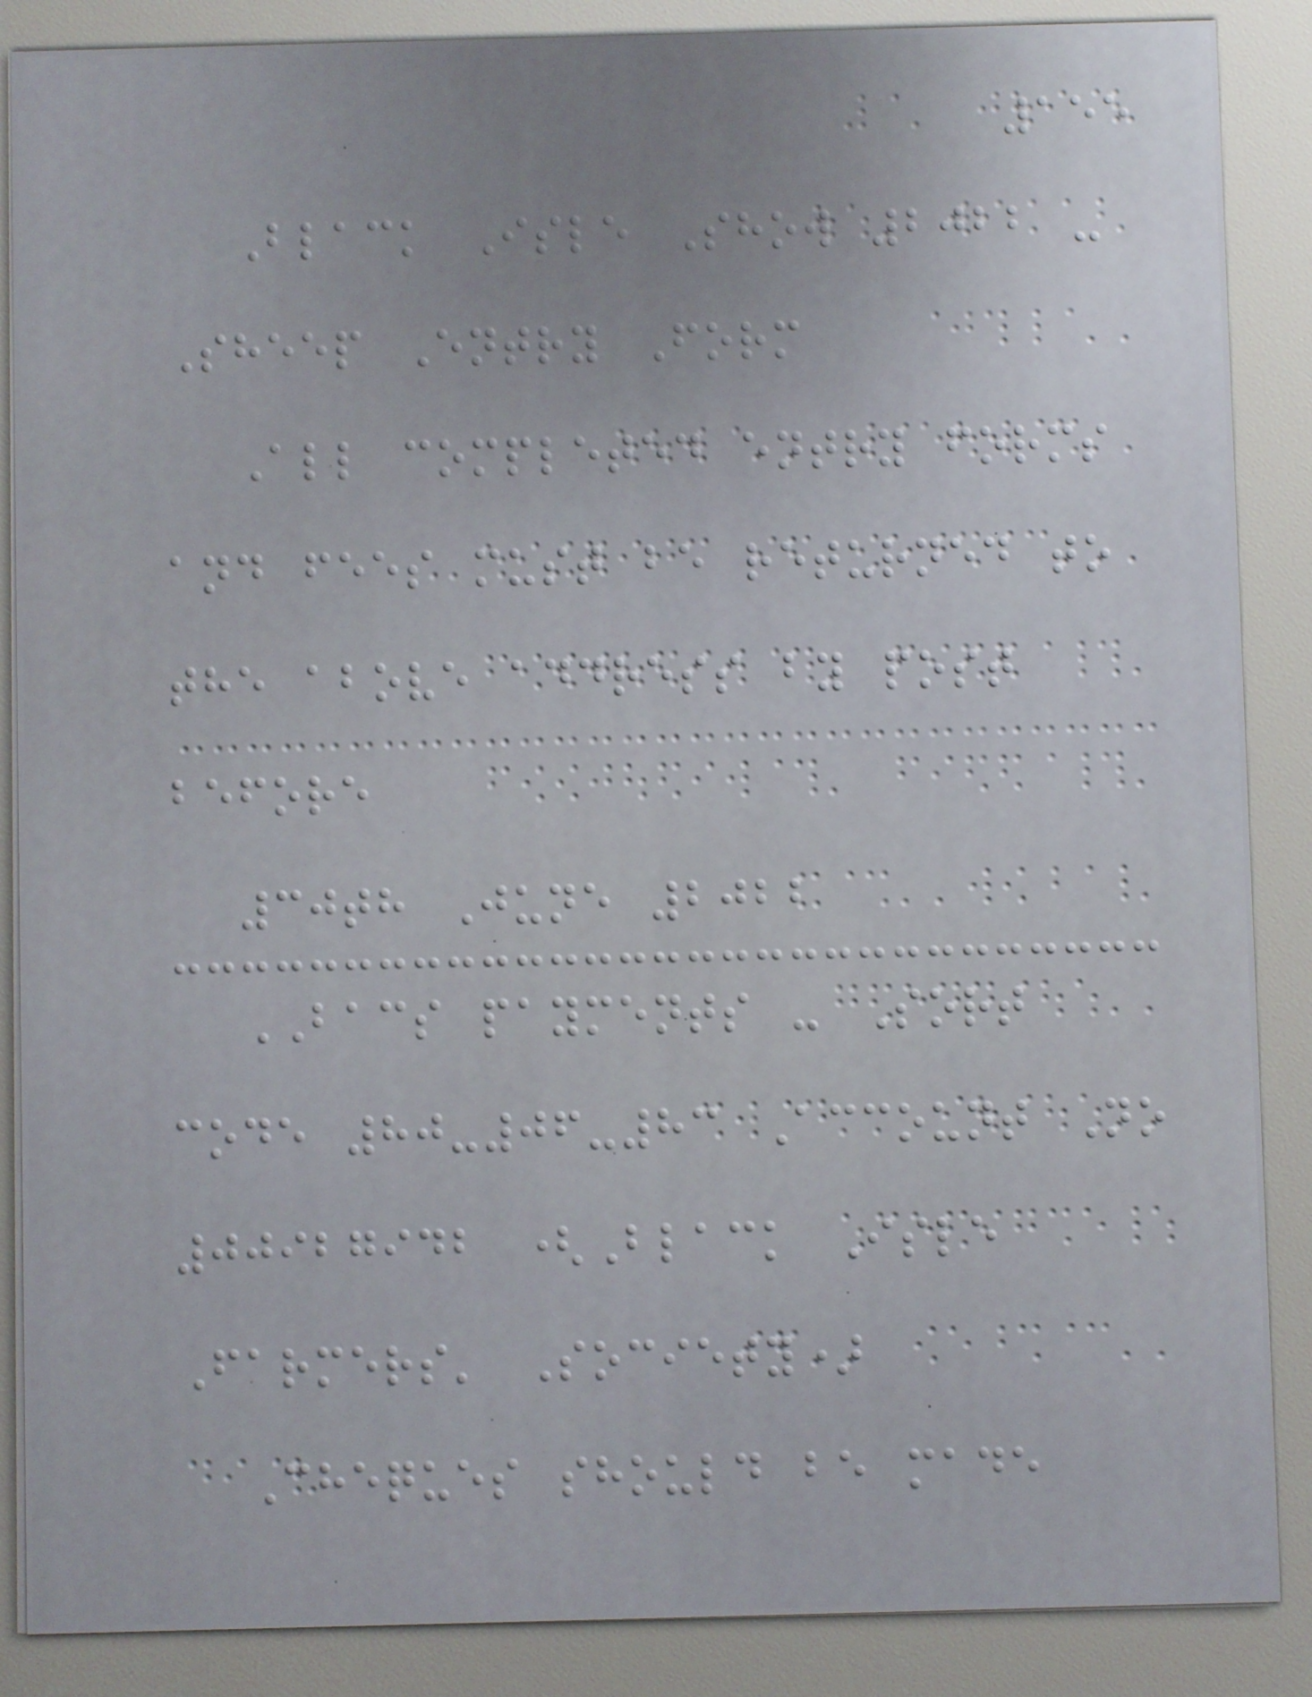155
Black Isle Show 2022 -
Sheep Entry Form
All completed entry forms
and fees must be returned to
the above address by post
before
30th June 2022
BACS payments - Sort
code 80-06-83 Account No
00927942 (Black Isle
Farmers' Society)
Cheques should be made
